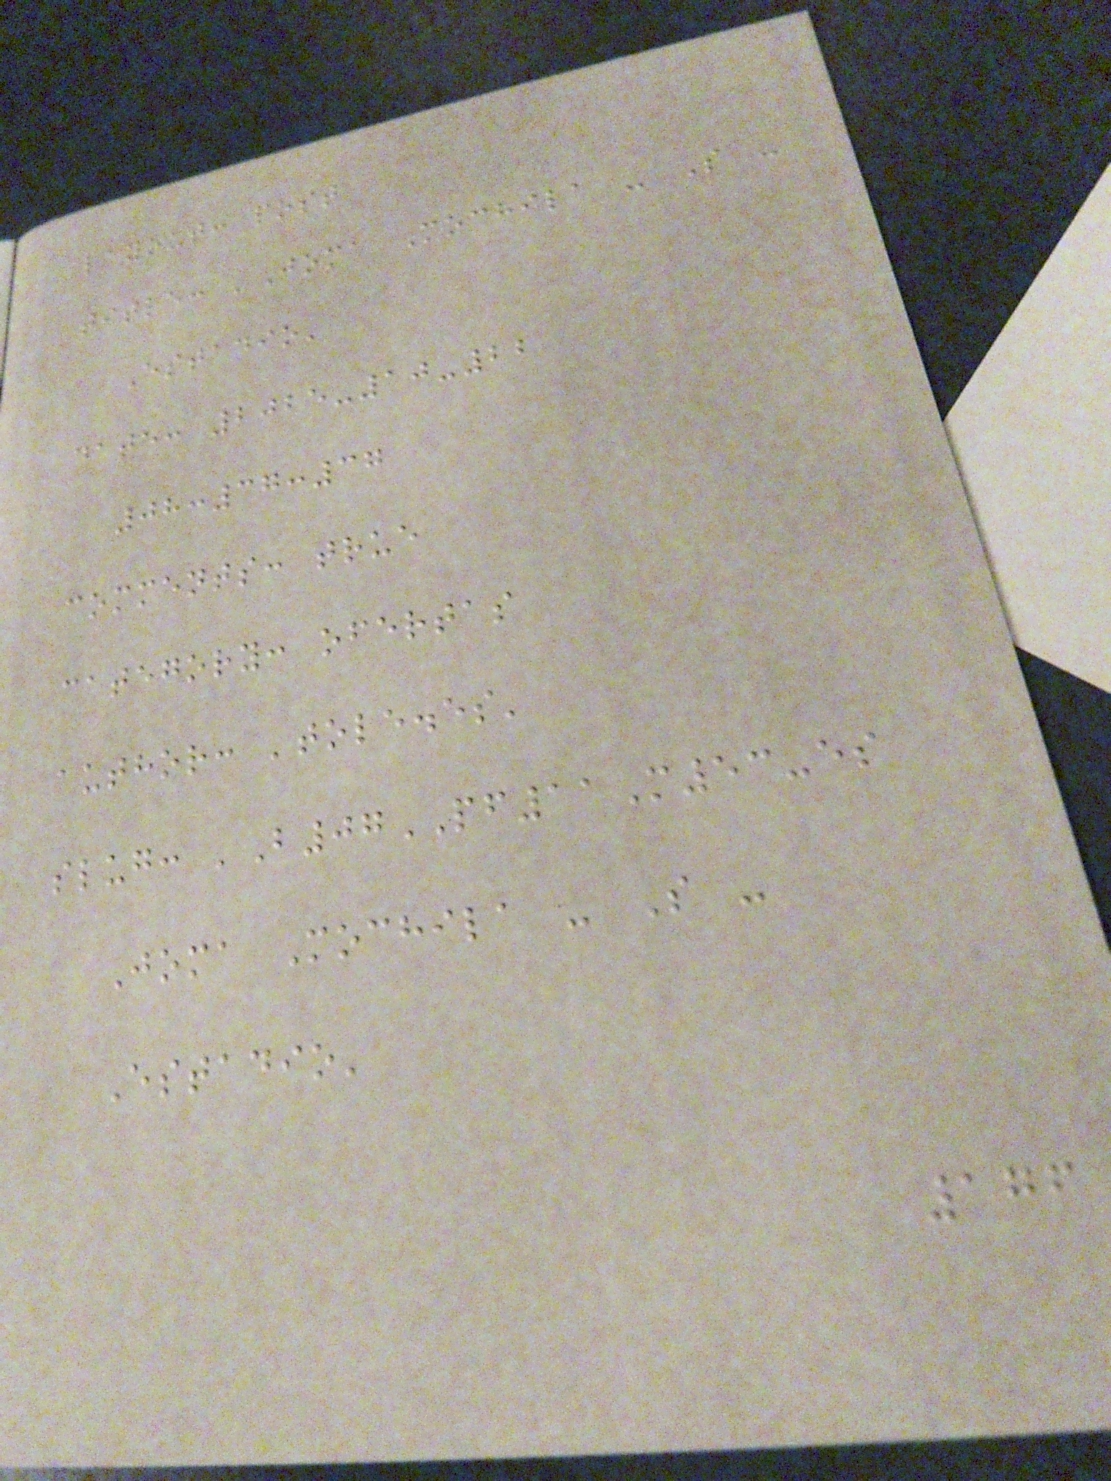layout: post
title: 'Joma Mochila - S -
Estadio'
date: 2025-10-22
08:37:37
comments: true
category: ofertas
author: 'tole.es'
slug: 'B07PF11M53-es
Joma Mochila - S -
Estadio'
176
